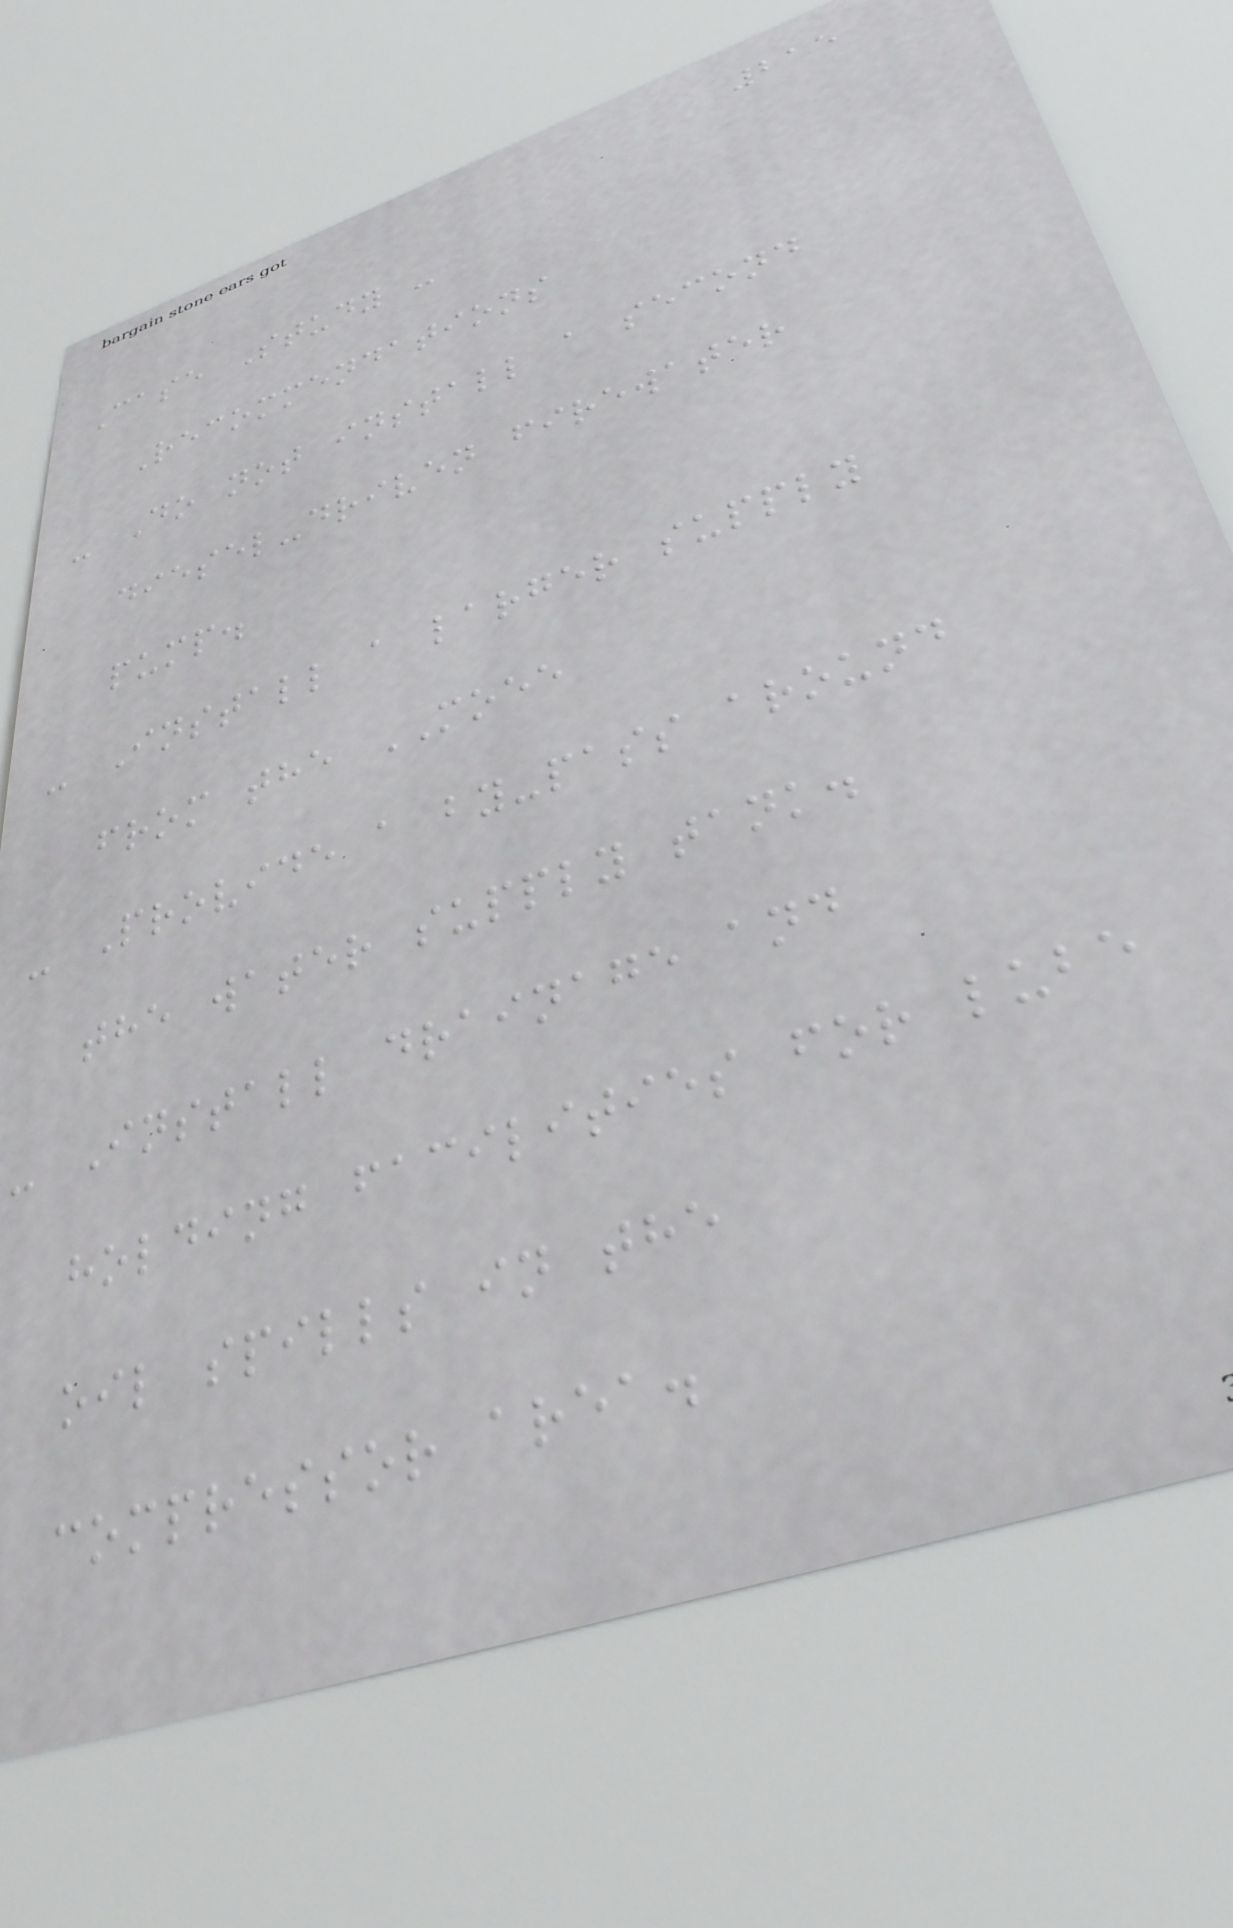215
Case Study -
Recommendations
- Do not install a second
diesel-driven firewater
pump.
- Install a larger supply
from the MOEE
- Provide a by-pass around
the water supply tank.
- Install drainage and
holding facilities for lube
oil spills in the
compressor area.
